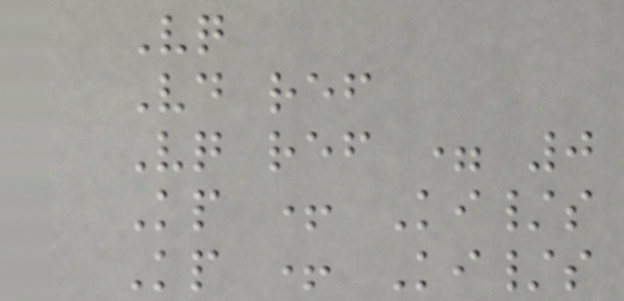Vq
Vd ref
Vq ref = 0
Kp + Ki/s
Kp + Ki/s
